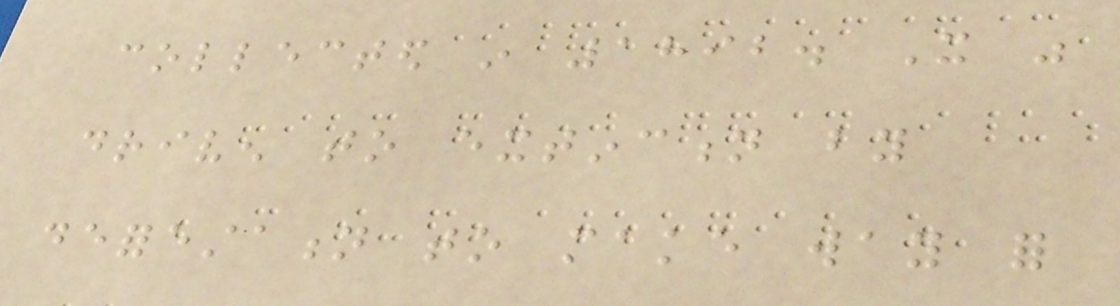collected in 1892. It was
driven to extinction by
deforestation to make way for
